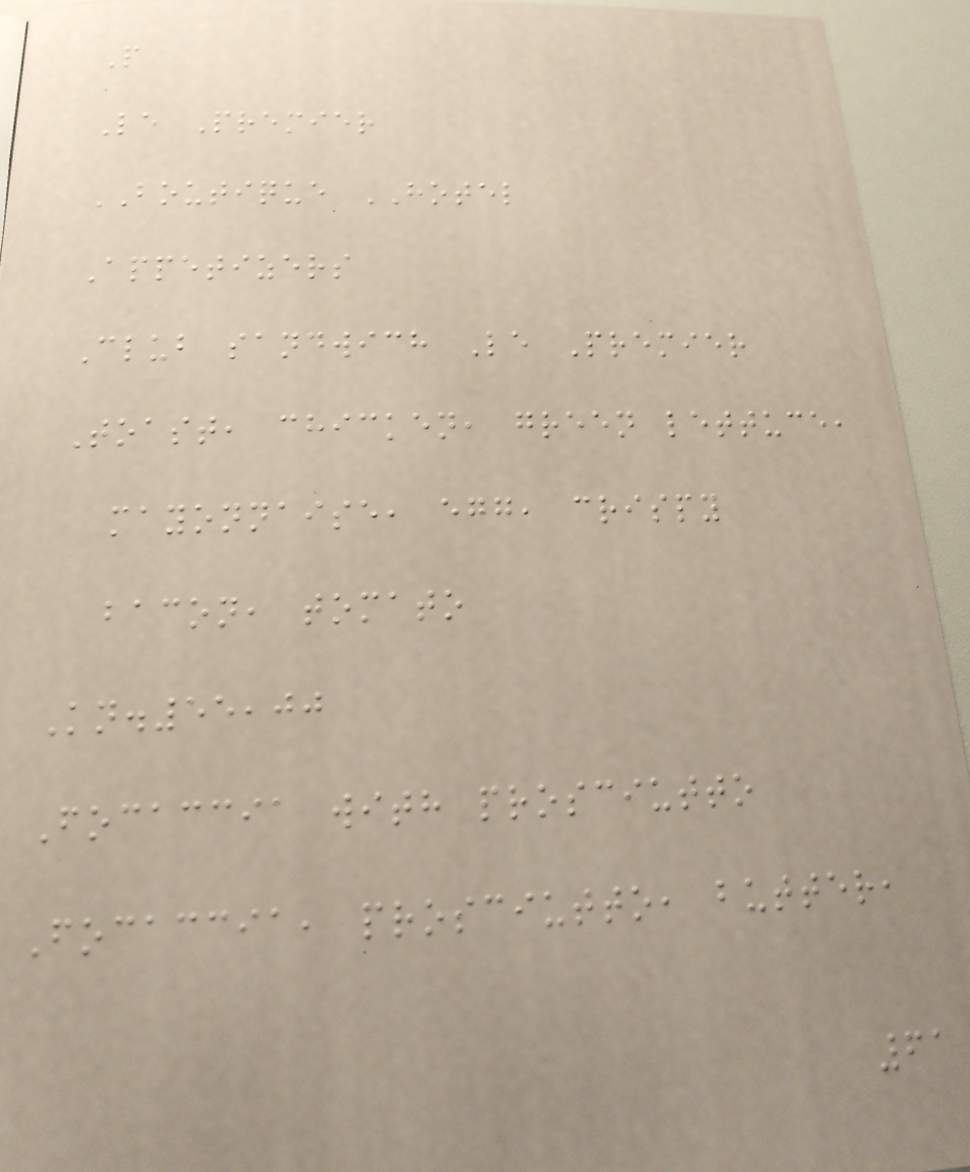P
Le Premier
BOUTIQUE HOTEL
Appetizers
Club sandwich Le Premier
Toast, chicken, green lettuce,
mayonnaise, egg, crispy
bacon, tomato
Kn.55,00
Focaccia with prosciutto
Focaccia, prosciutto, butter,
61
